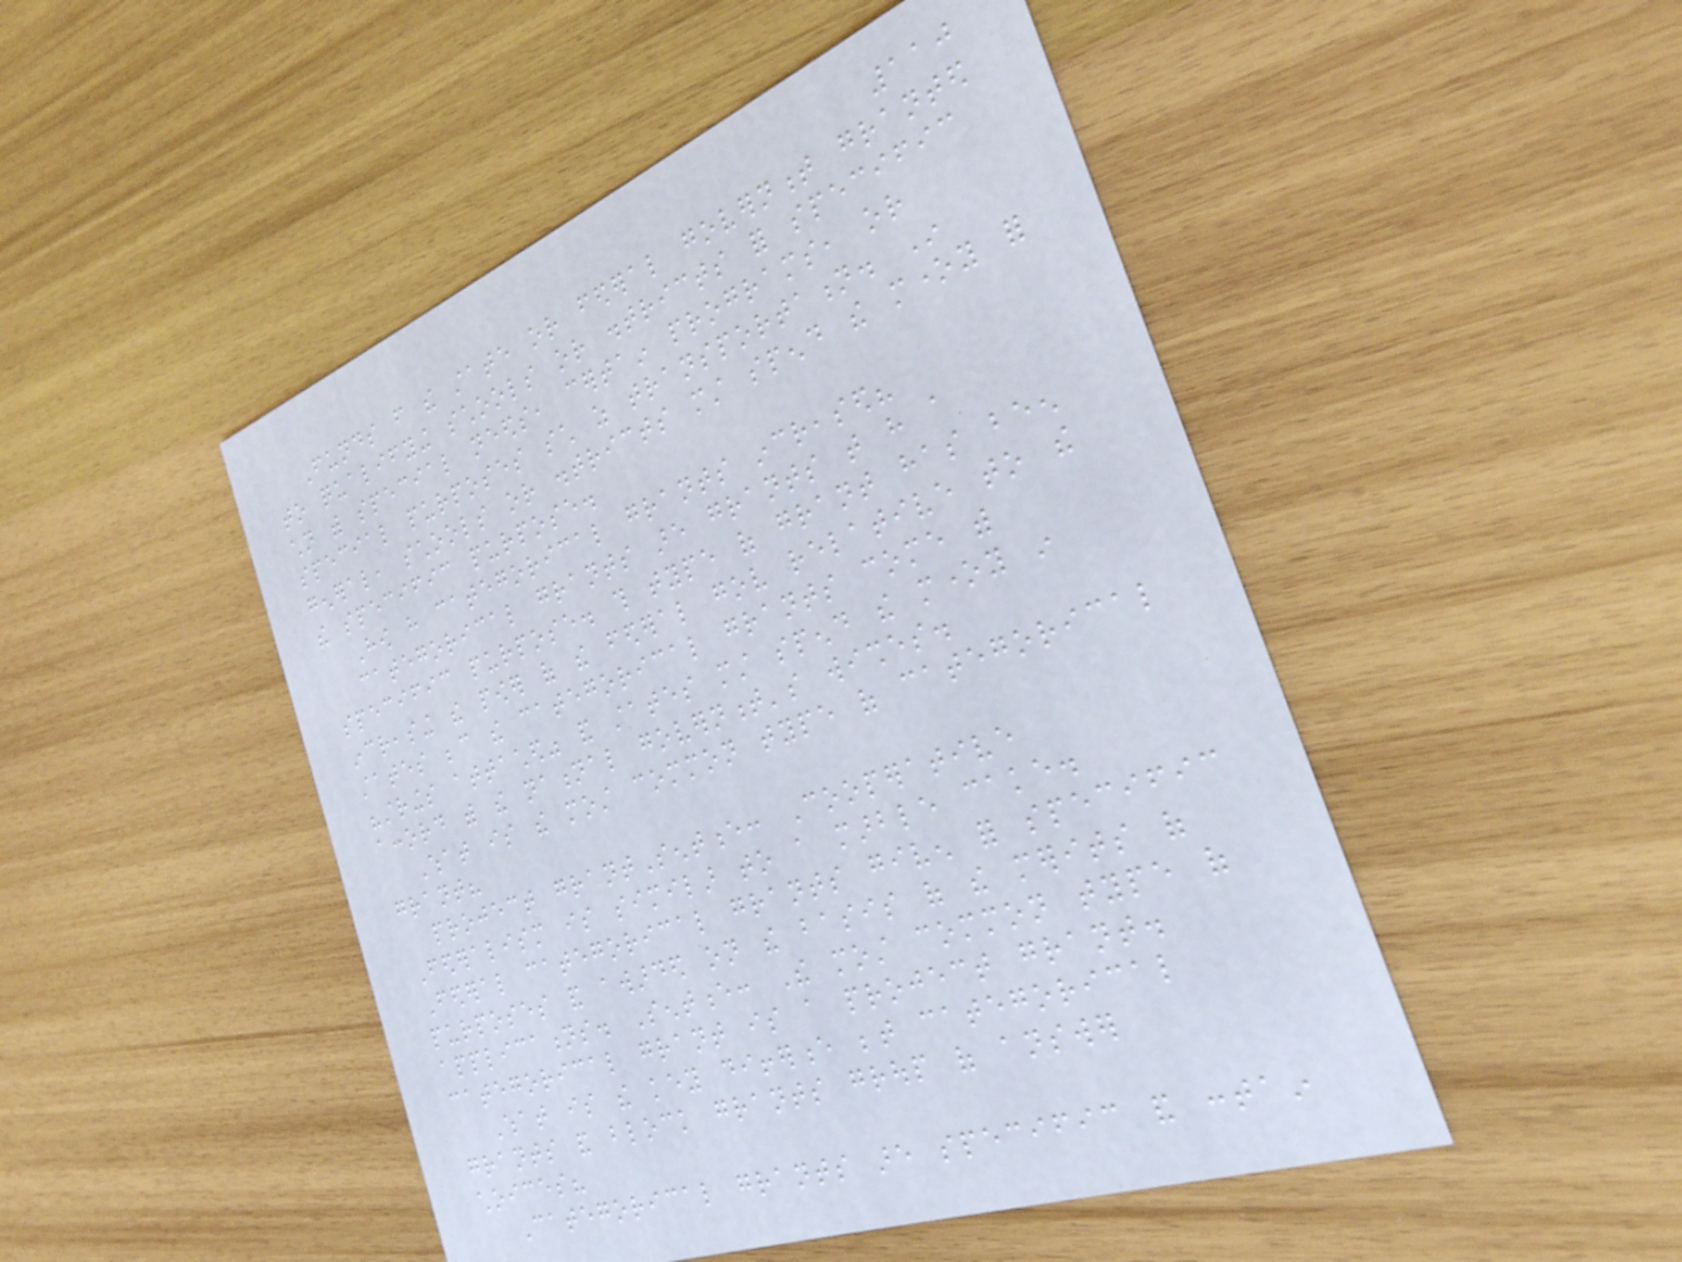110
Funds from the state or federal government granted
to qualifying schools or districts for specific
children with special needs, certain programs, or
special purposes such as transportation. In
general, schools or districts must spend the money for
the specific purpose.
How have categorical grants increased?
categorical grants are grants that have a
specific purpose. this type of grant has been
increasing the power of the federal gov relative to the
states because the categorical grants come with
"strings attached" and states must spend the money in
accord with the national government's wishes.
What is the most common type of categorical
grant?
project grantSentence: Cooperative
Federalism is similar to a marble cake.
Federal categorical grants given for specific
purposes and awarded on the basis of the merits of
applications. Sentence: The most common type of
categorical grant is a project grant.
What is the key difference between categorical
grants and block grants group of answer
choices?
Categorical grants are specific and contain
